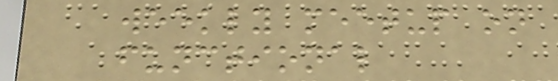weekly meetup on
functional
